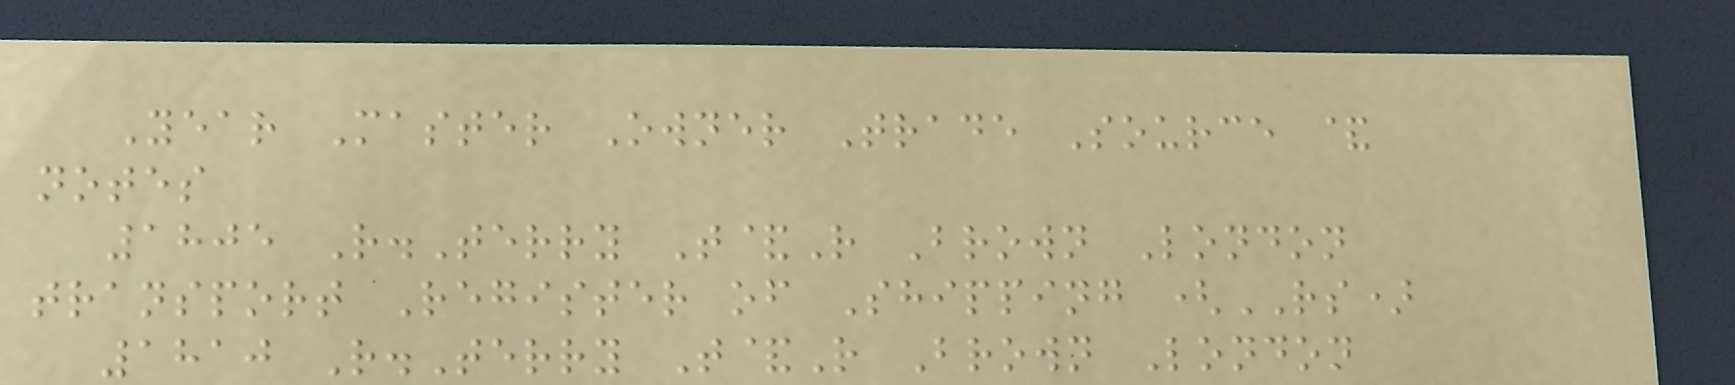Year Master Owner Trade Source &
notes
1805 R.Terry T&R Brown London
transport Register of Shipping (RS)
1810 R.Terry T&R Brown London
